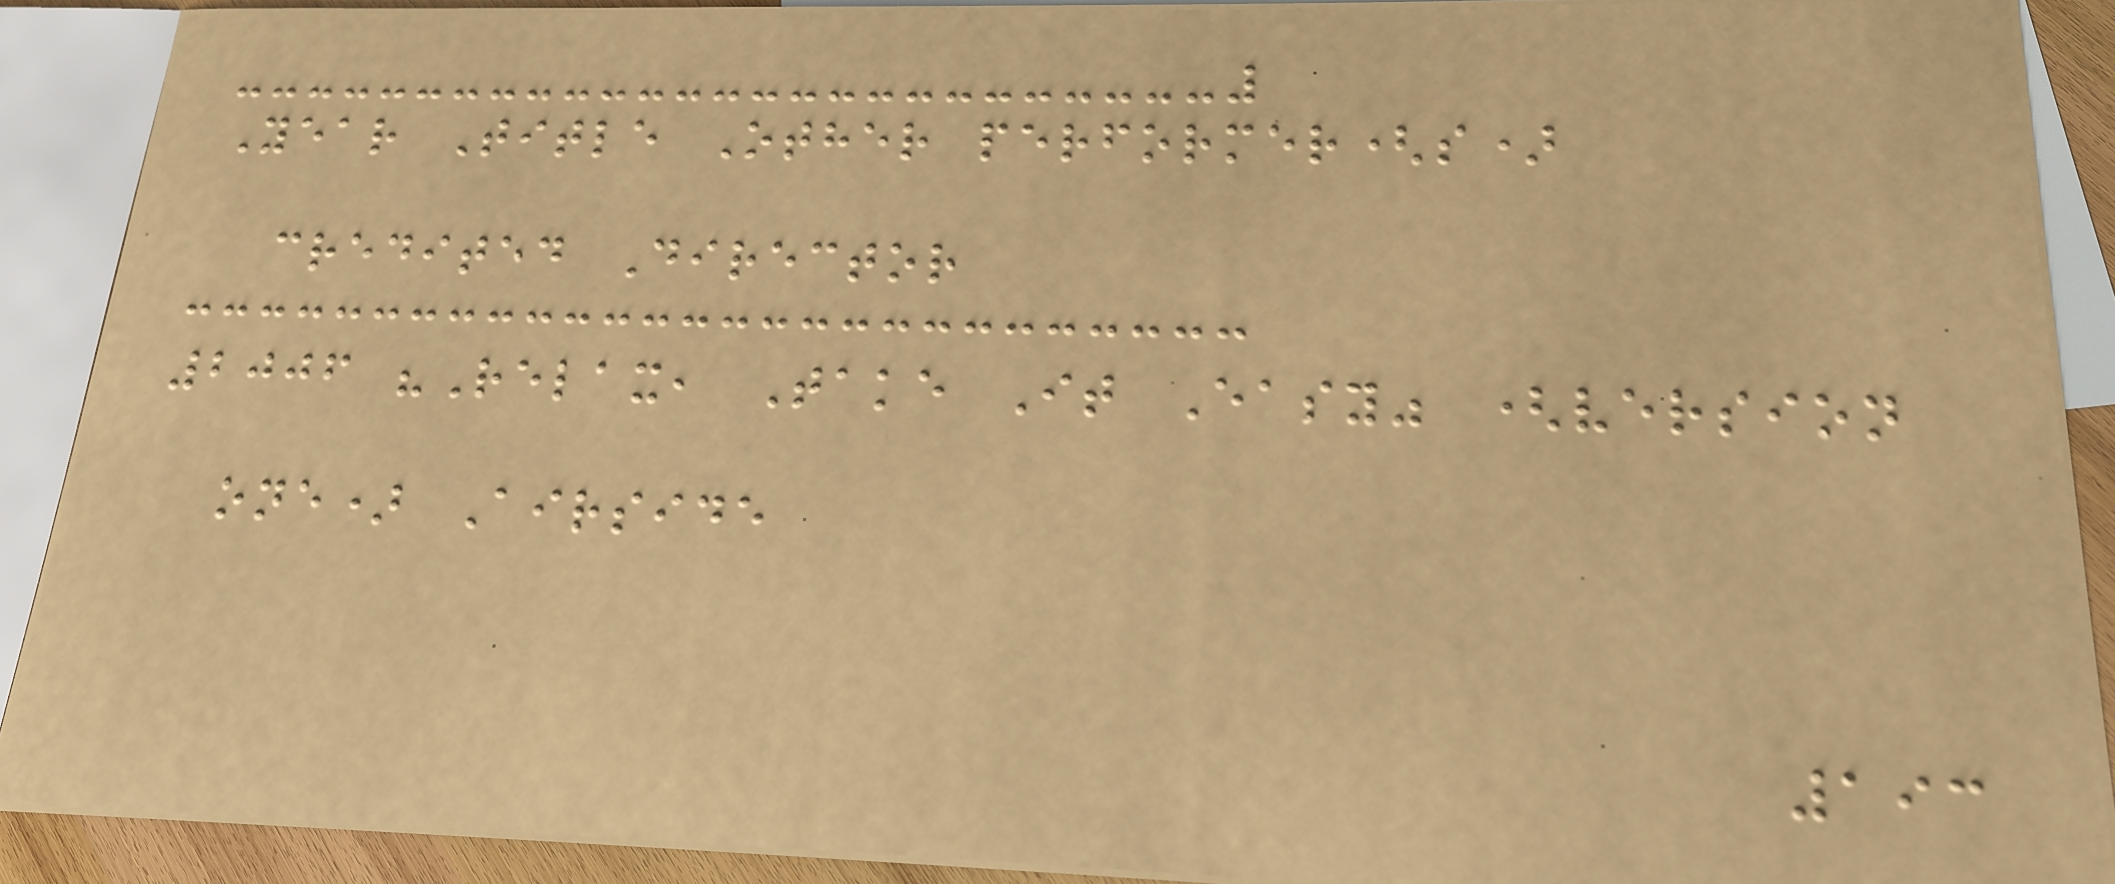Year Title Other performer(s)
credited Director
2006 "Relax, Take It Easy" (version
one) Airside
193
